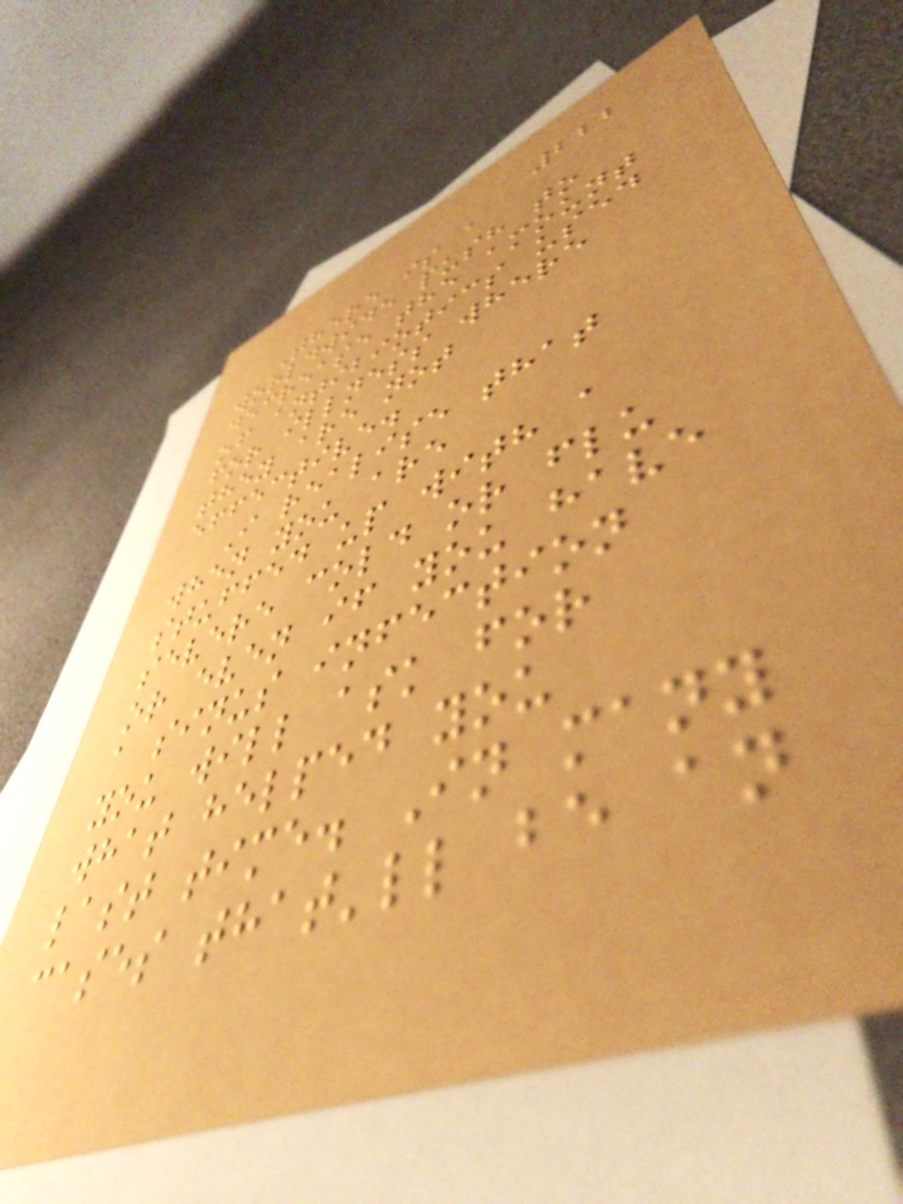222
There is a
worldwide push to
decrease the amount
of antibiotics used
for illness where
they are not
effective.
I realise that
when you are
stuffed up with a
severe cold or flu
or even if you have
a sinus infection
you will ask for
what helped you
last time. In many
cases that'll be an
